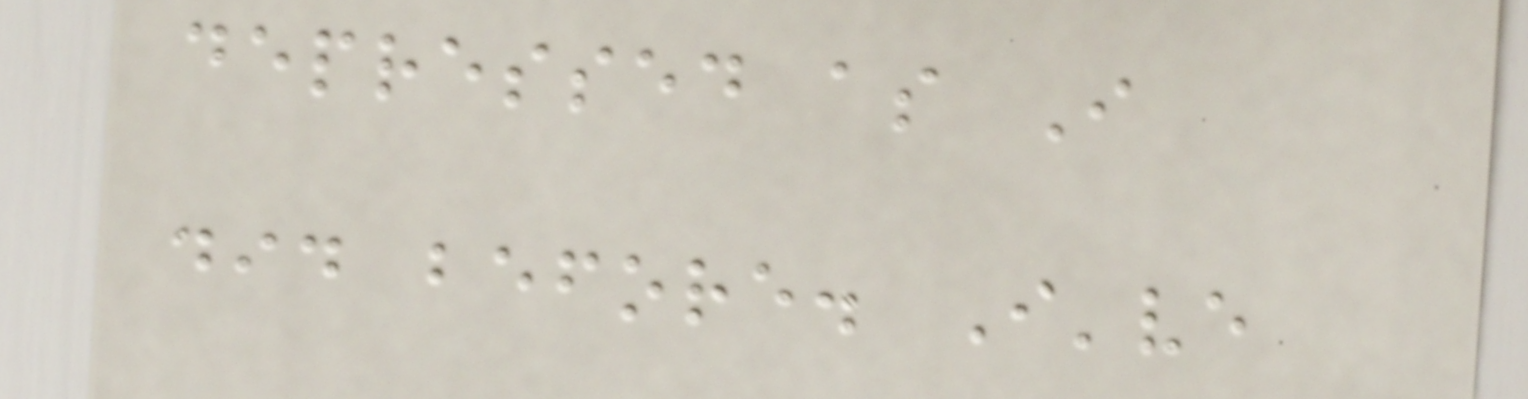depressed as I
did before. I've
